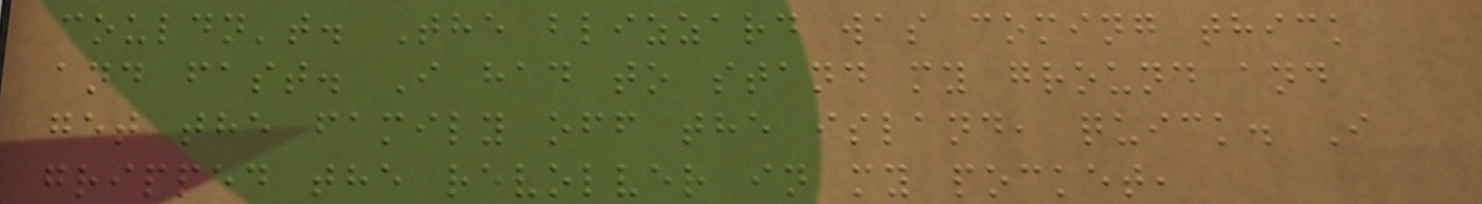couldn't. The blizzard was coming thick
and fast. I had to stand my ground and
get the family off the island, quick. I
gripped the revolver in my pocket,
